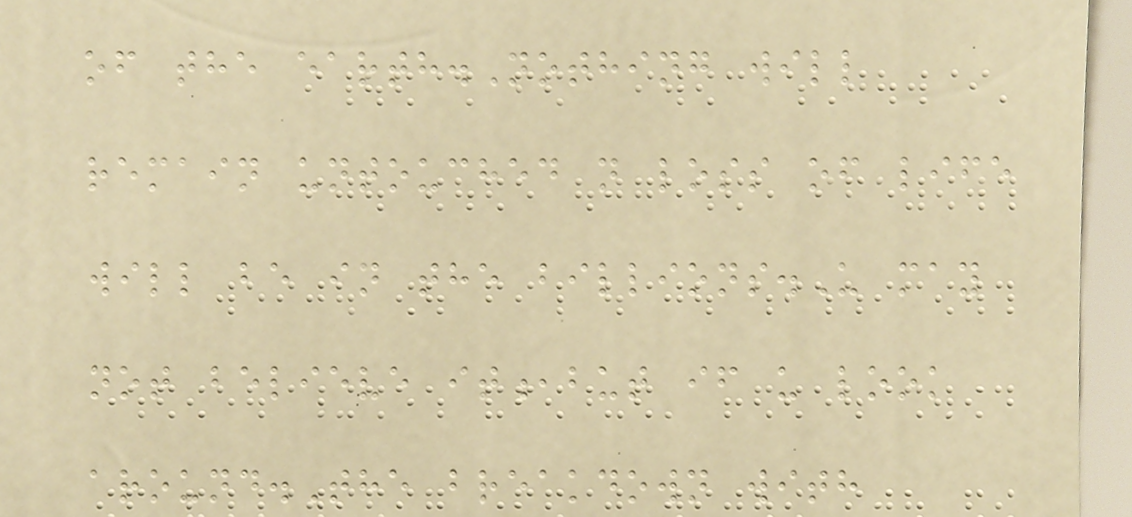of the earth.Nothing will
remain untouched n loss of life
will be in the billions.U may
not believe it,but if u look
around.The breakdown with
